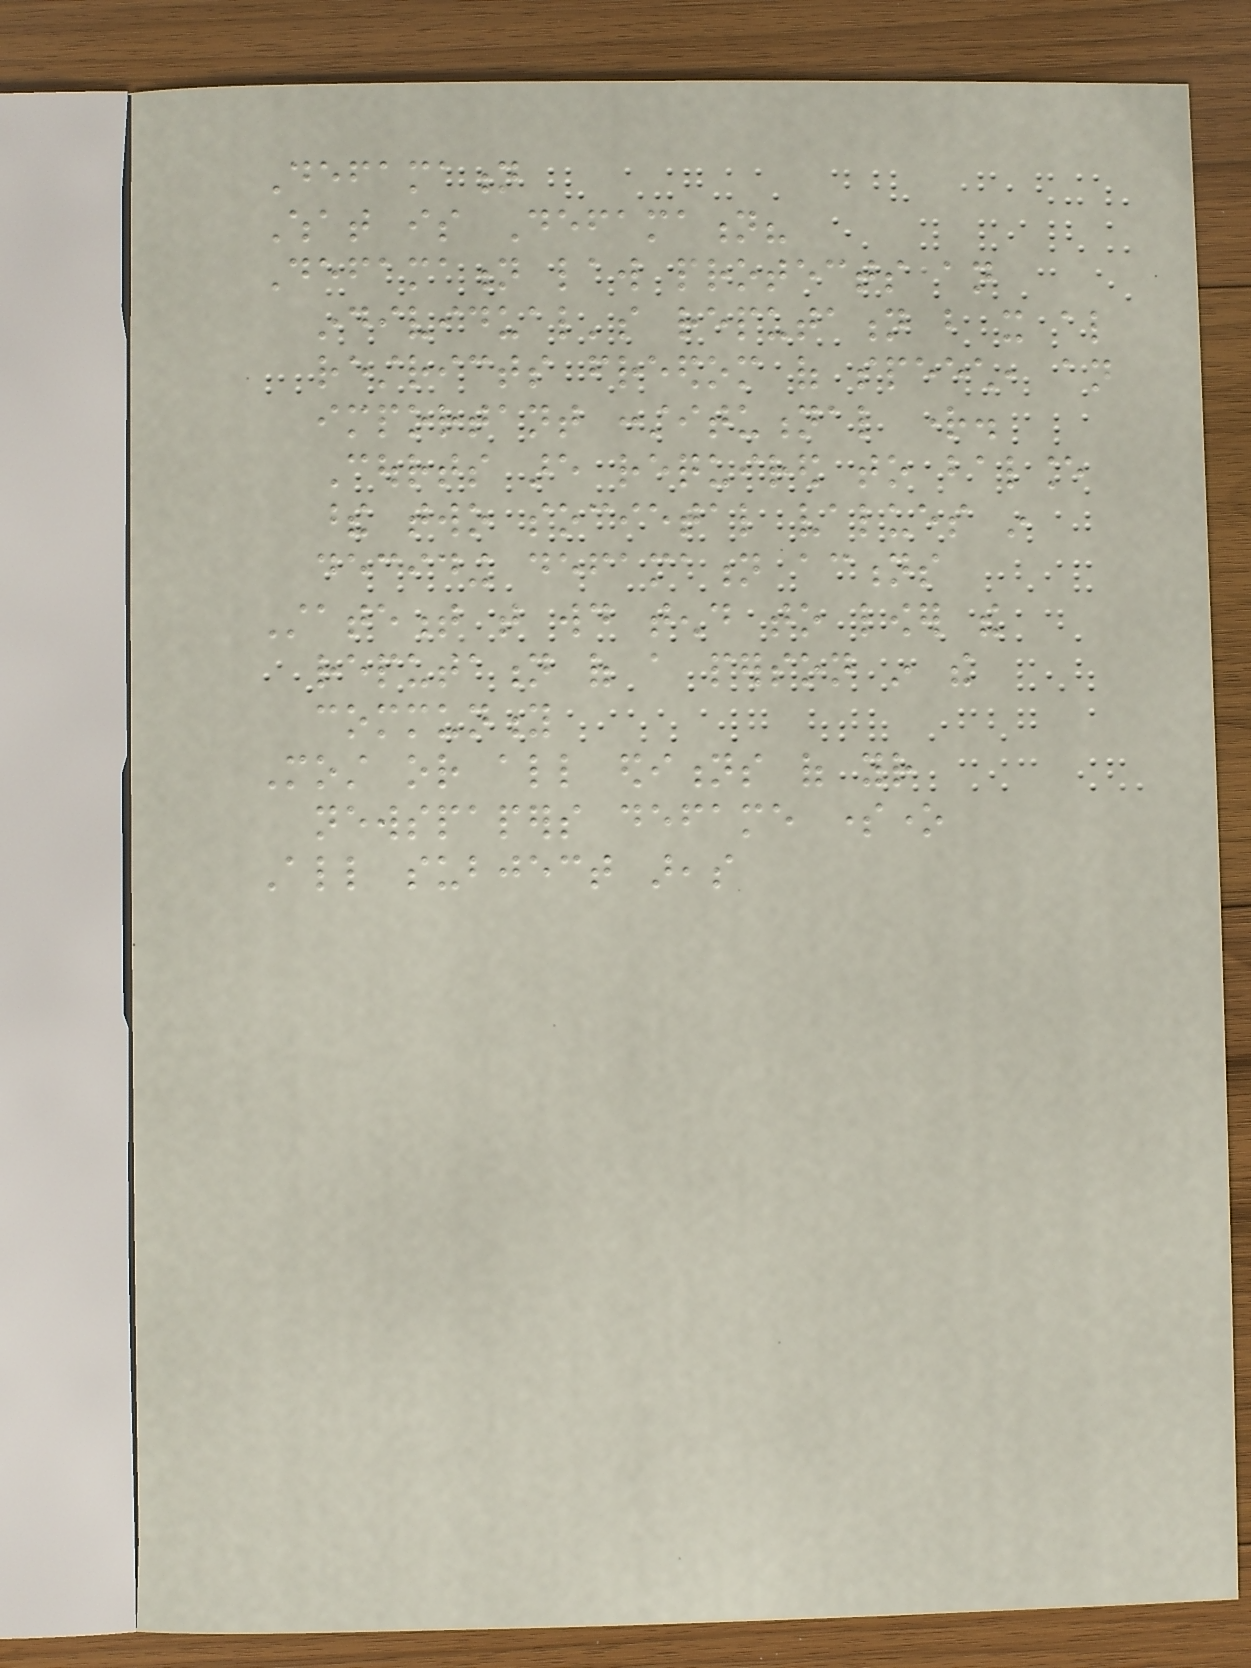Defamation
What is Defamation?
Defamation law protects an
individual's reputation but it also
restricts freedom of speech, an
important constitutional right.
Courts are required to balance
these two societal values in
deciding defamation actions
Statement that would tend to lower the
reputation of a person in the
community
Most or all editions of your
newspapers defame someone
All subject areas
